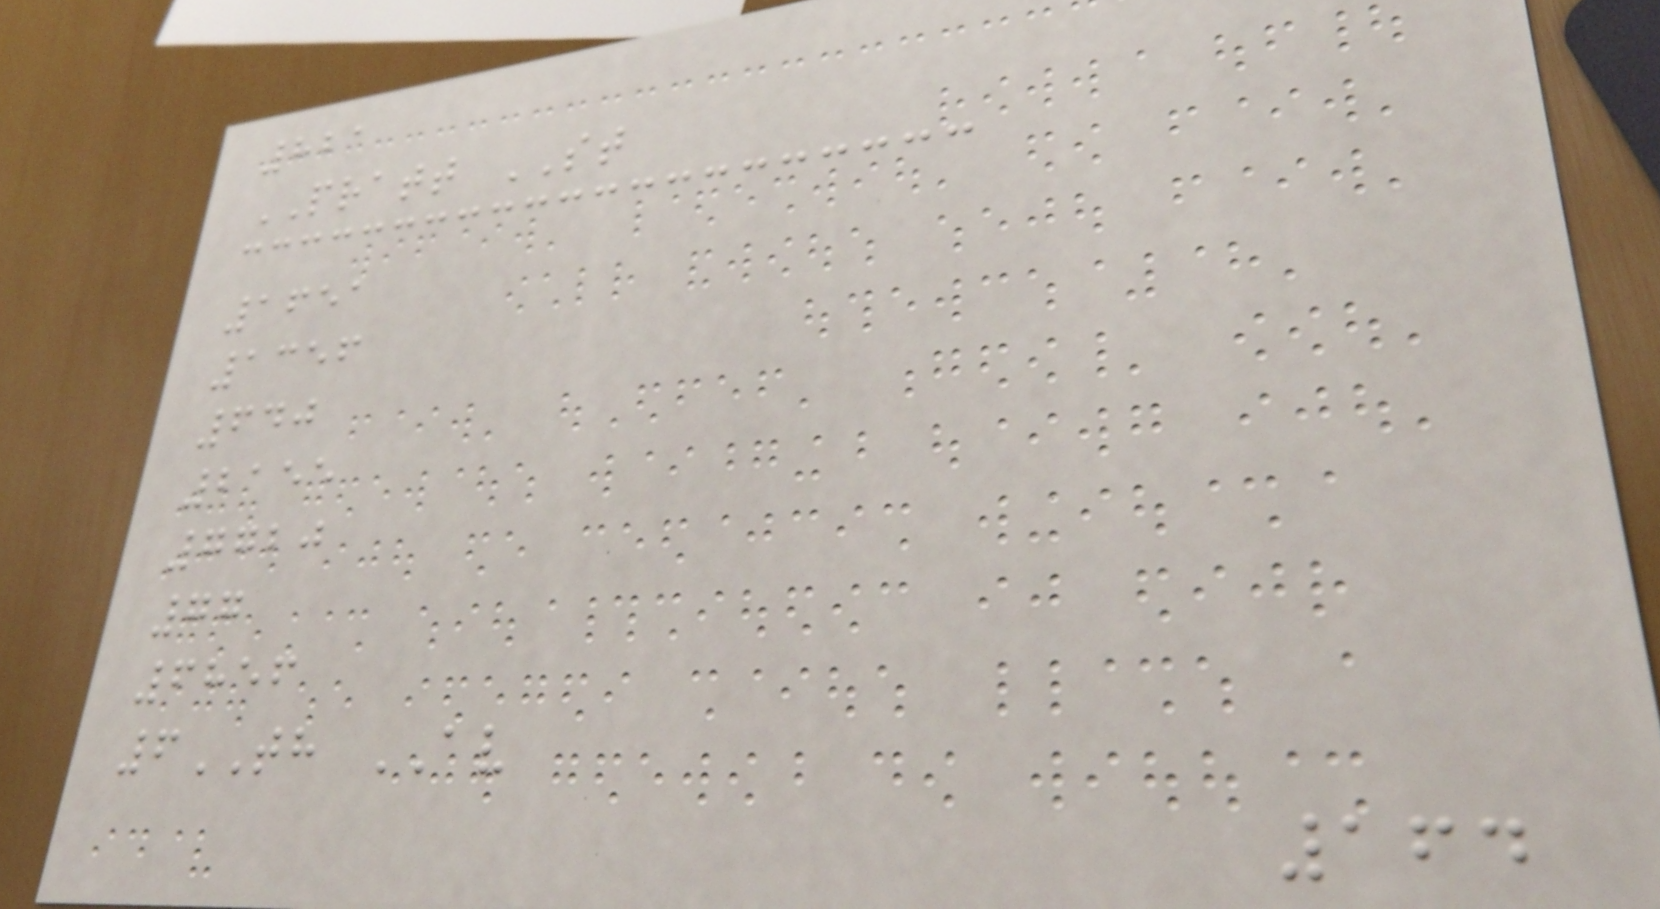821
PRATT ST
1651
1356
640
2155
7720
77
6856
6TH AV
164
